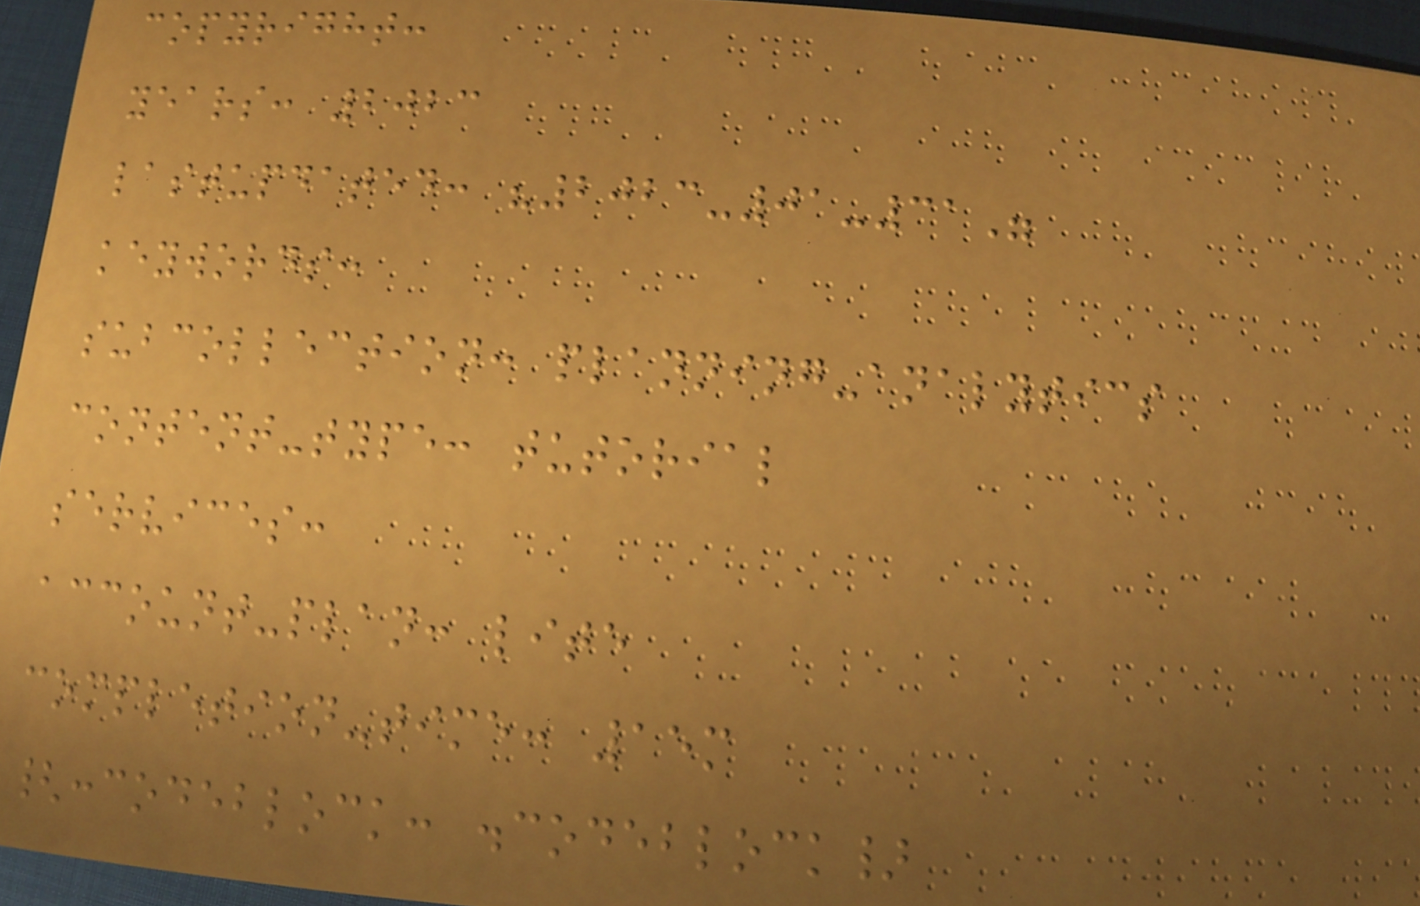copyright:
years: 2023
lastupdated: "2023-01-31"
keywords:
subcollection: planning-analytics
content-type: tutorial
services:
account-plan: lite
completion-time: 15m
{:codeblock: .codeblock}
